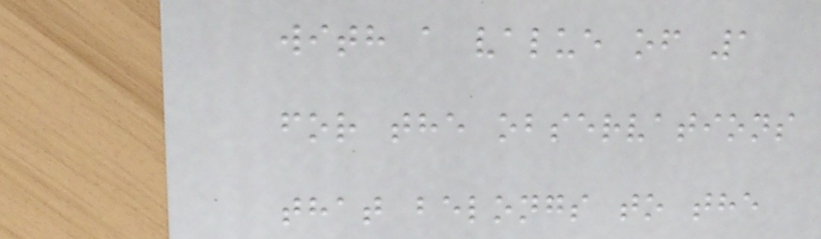with a value of 1
for the observations
that belongs to the
